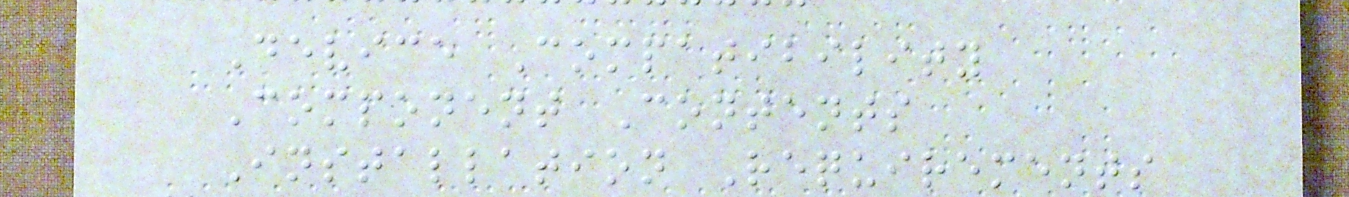Device Compatibility
Component Contents
Installation Requirements
